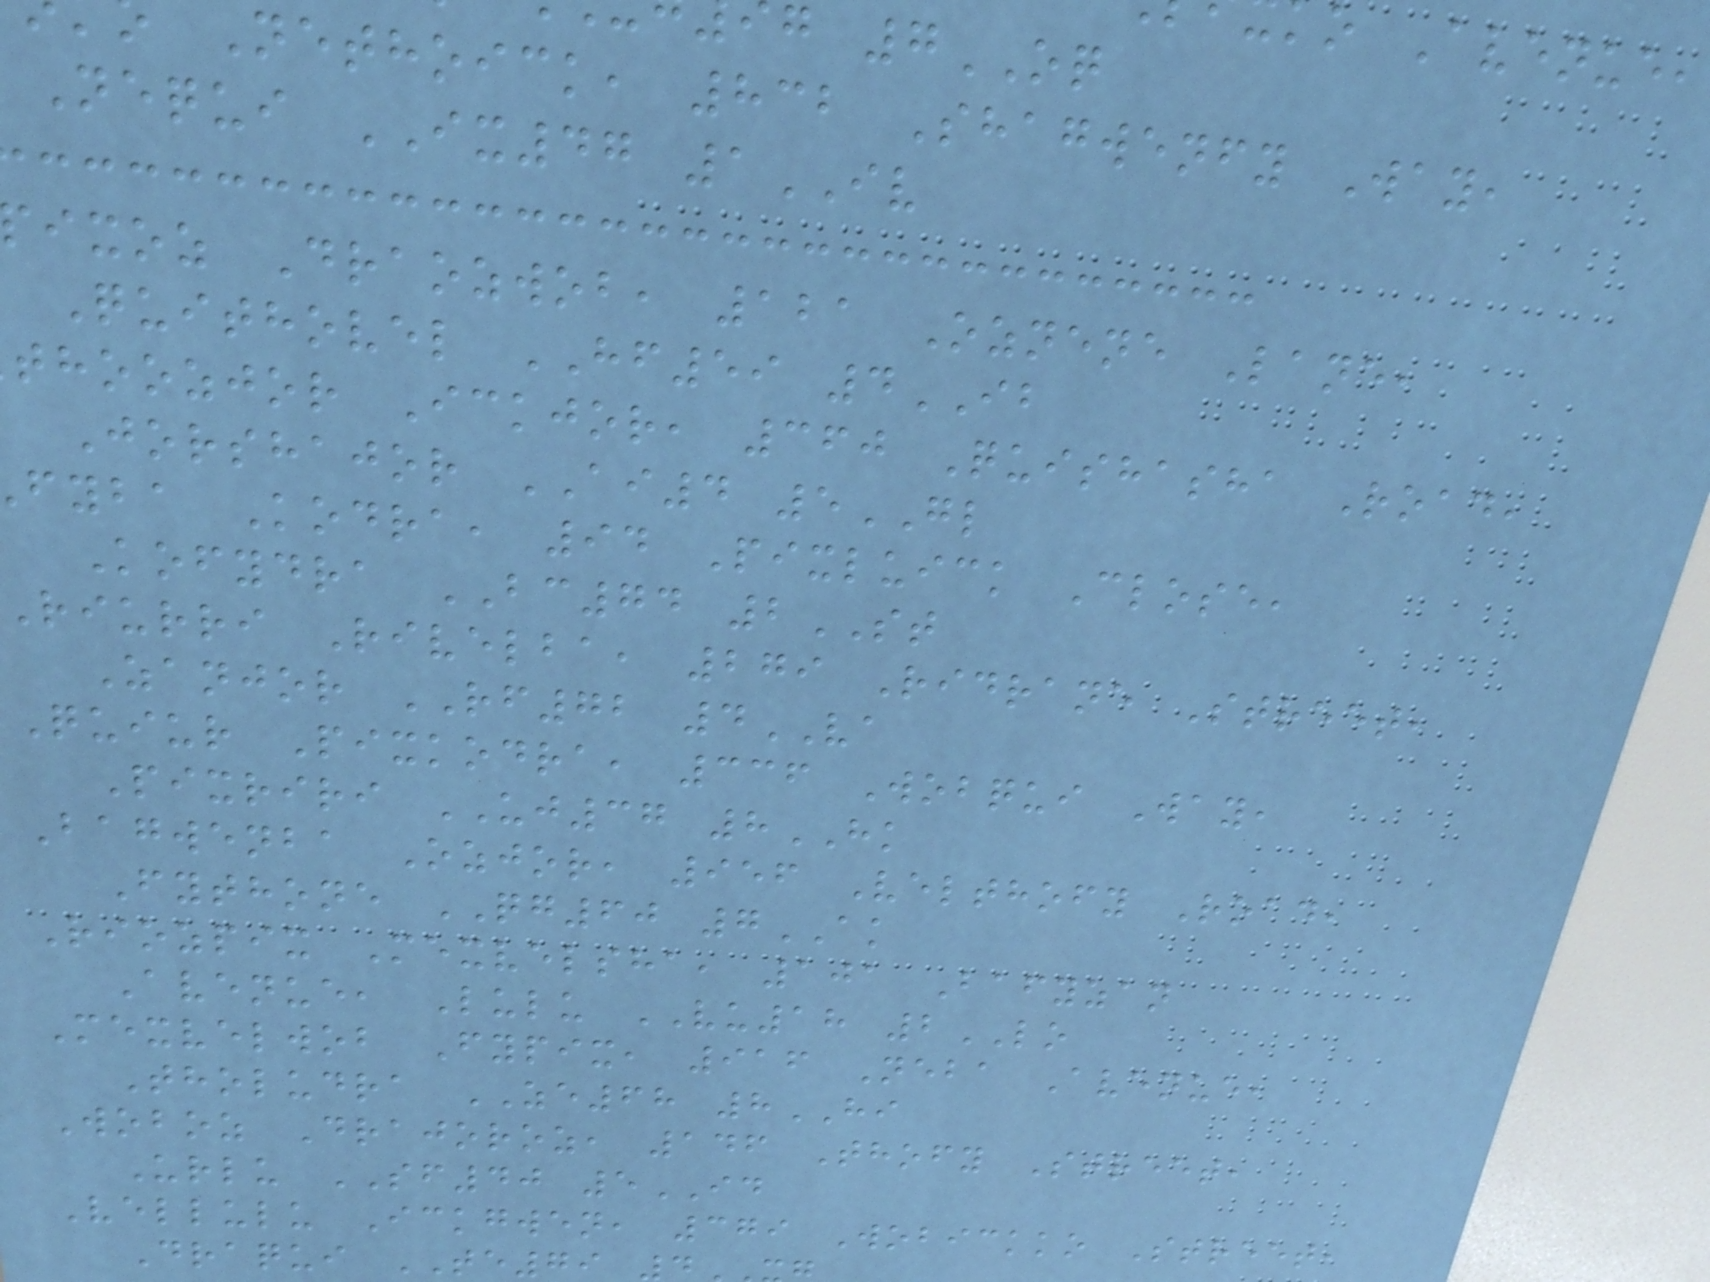g 7OQ
Nethoick, 832 Shagwenfy Way,
Nequi IX47 1IV
ixoz Draozwob, 121 Oznene Lane,
Quithovel HF59 4IB
thoozjor Ickjor, 360 Quishasha Road,
Jorshajor AI4 5GL
fyba Kodra, 94 Pixluick Close,
Kofydra BC74 2ST
riurri Rivelba, 279 Ridrane Street,
Zanjor RF72 4VA
Quiur Pixkodra, 336 Wobqui Way,
Pixriri UJ37 8HK
Bagwenba Ozjor, 956 Velthofy Road,
Fythone QG60 7AK
Riozpix Mexvelsha, 101 Bafyzan
Avenue, Lulu VU18 2LO
Mexvelwob Fypix, 916 Neba Avenue,
Tholudra ZE68 8HI
Woboz Drajoroz, 146 Thofy Street,
Urlu SF40 5ID
Vellulu Ickgwen, 379 Wobickko Street,
Draqui TE79
